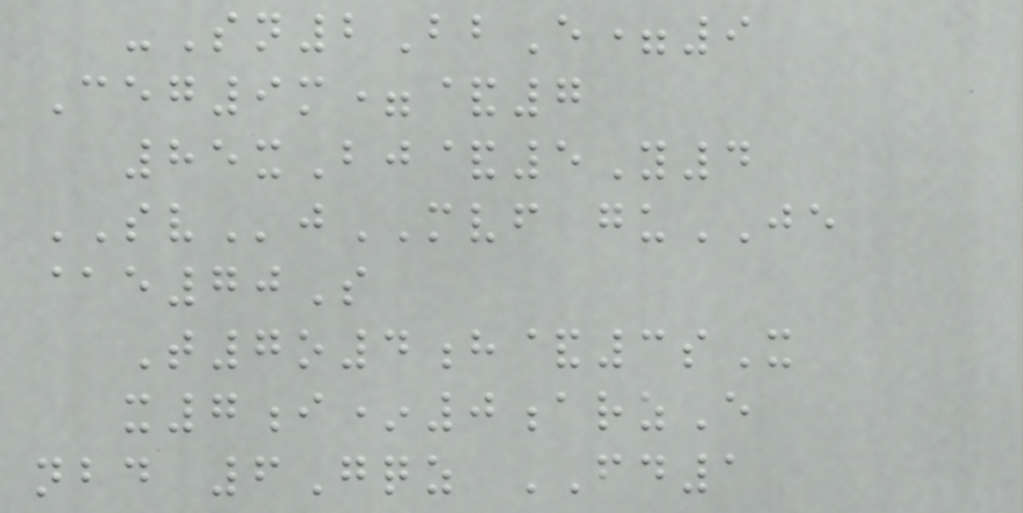-Sn2BbE=9
Ceg9m=&7
85xBj&5Y4
SVjMVF guJE
@e70S
T7o4h&3sX
x7i*0arzE
nbd 6Gqz FD1
